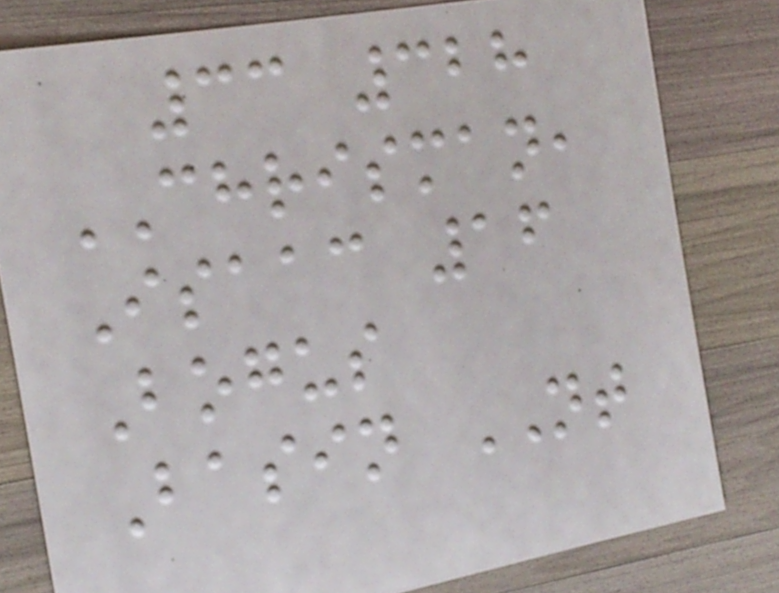33 328
CHRISMAN,
Isaac 16
Bogus
Basin NT
